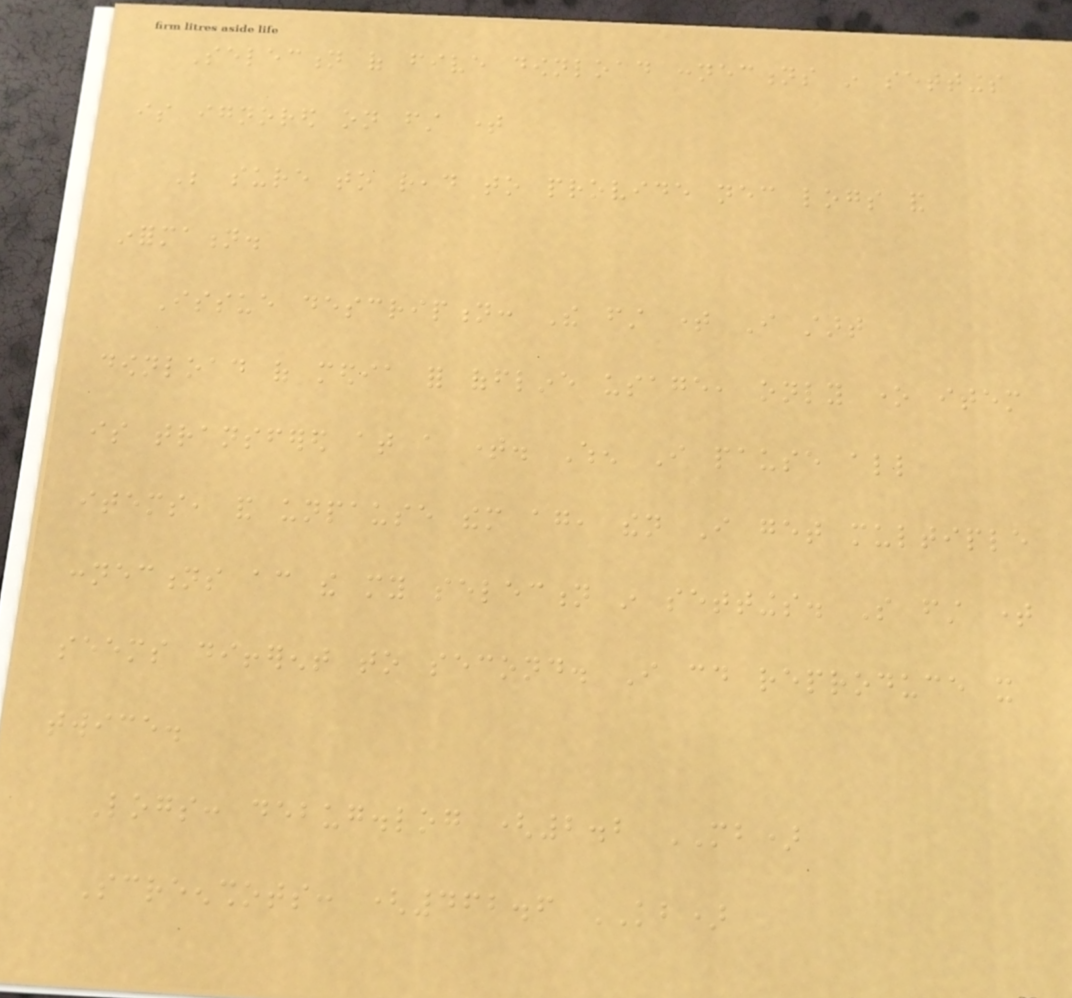Selection of five download connections in settings
is ignored on first time
Be sure to read to provide necessary logs and
information.
Issue description: The first time I start
download of media for offline usage, only one item
is transfered at a time. When I pause all
items, and unpause them again, then I get multiple
connections according the my selection in settings. So first time
seems different to second. I could reproduce it
twice.
Logs: debug.log (2.2 MB)
Screenshots: (462.6 KB)
